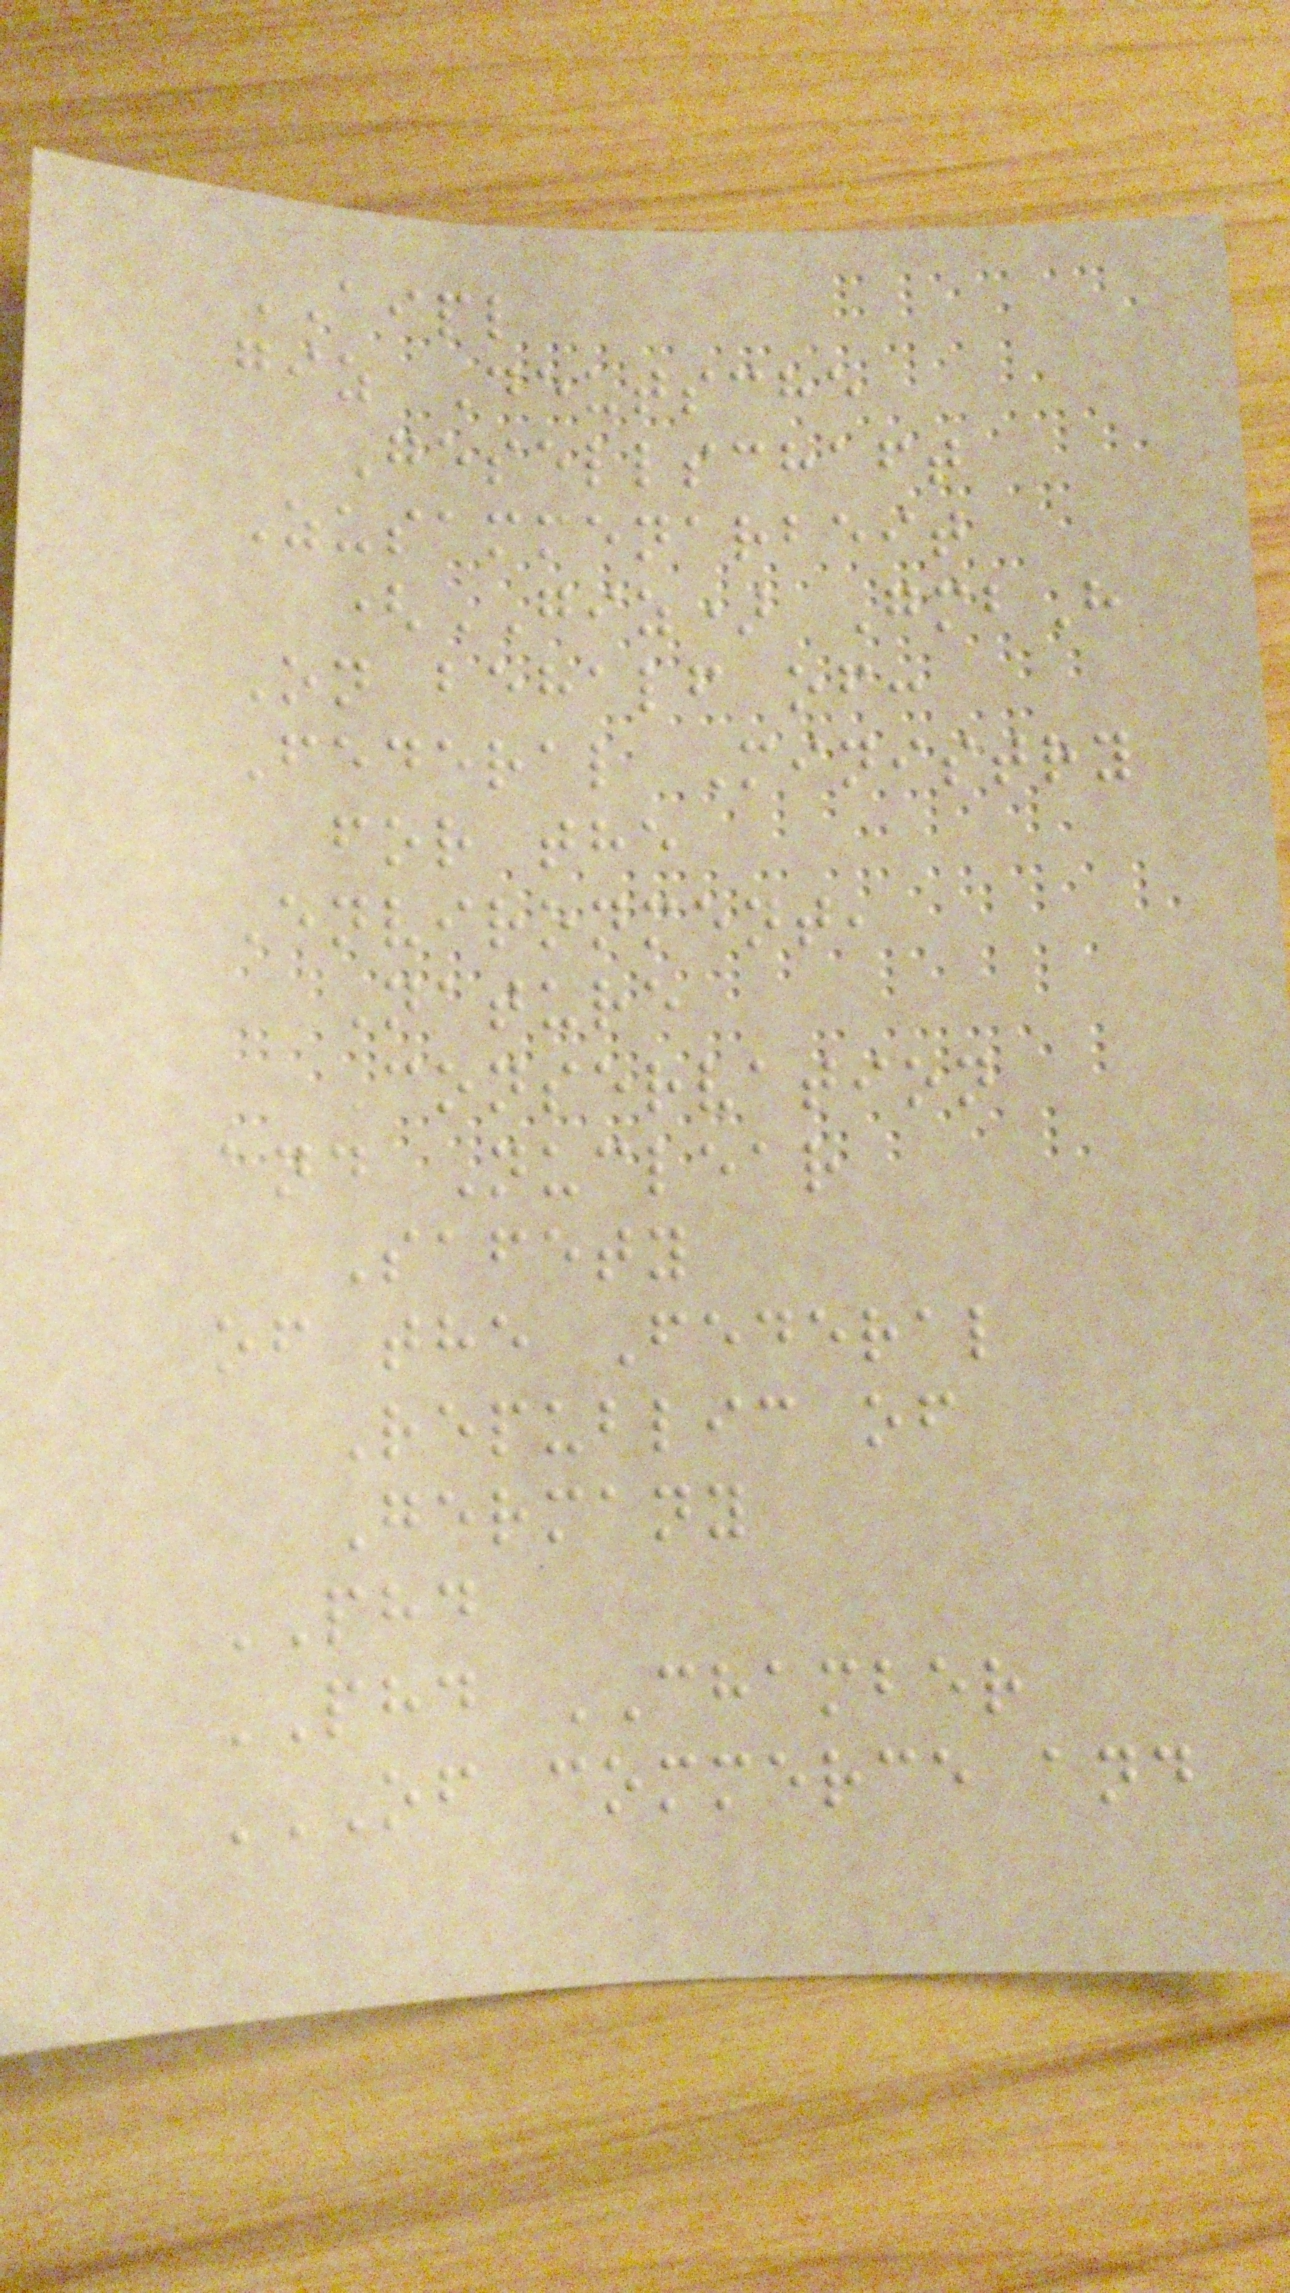AIPL
giz Deutsche
Gesellschaft
Zusammenarbeit
(GIZ) GmbH
On behalf of:
Federal Ministry
for the
Environment,
Nature
Conservation
and Nuclear
Safety
of the Federal
Republic of
Germany
PHD
PHD CHAMBER
OF COMMERCE AND
